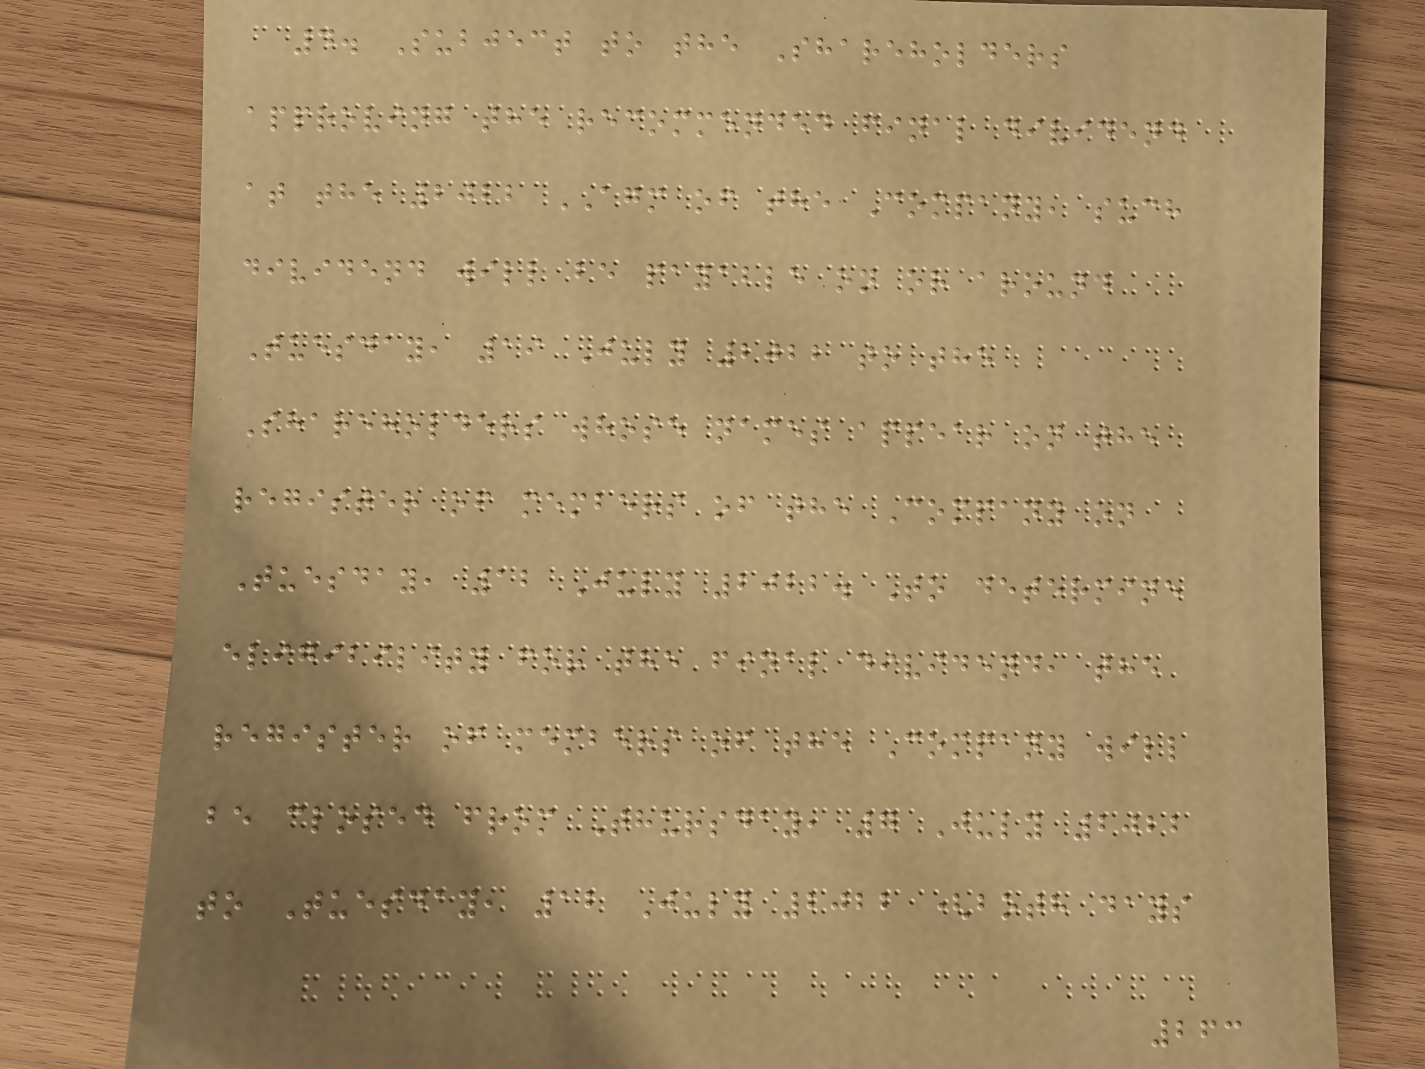4. Subject to the Shareholders
approving the recommended final dividend
at the 2022 AGM of the Company, such
dividend will be payable on or around
Tuesday, 19 July 2022 to the
Shareholders whose names appear on the
register of members of the Company on
Tuesday, 12 July 2022. To determine
eligibility for the final dividend, the
register of members of the Company will
be closed from Thursday, 7 July 2022
to Tuesday, 12 July 2022 (both days
263
